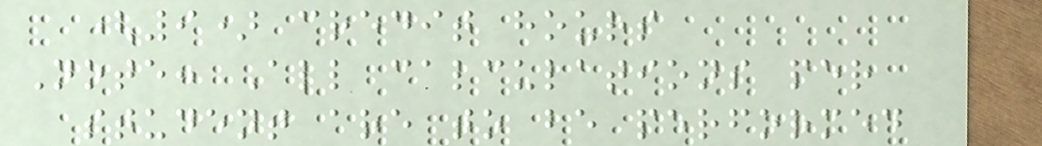(9) credit hours
Note: All calculations per
student are to be performed
